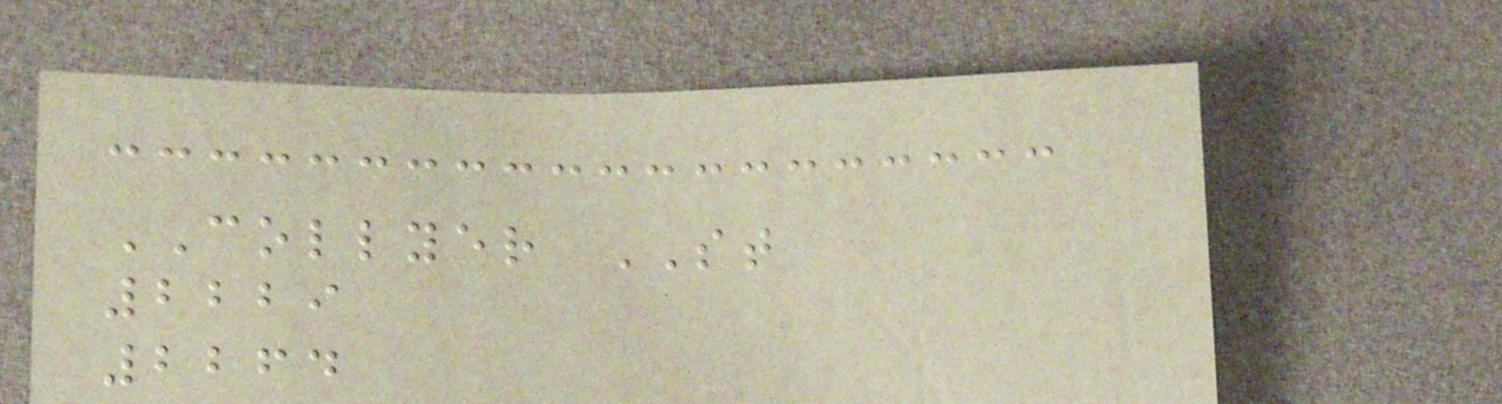COLLYER ST
2229
2264
